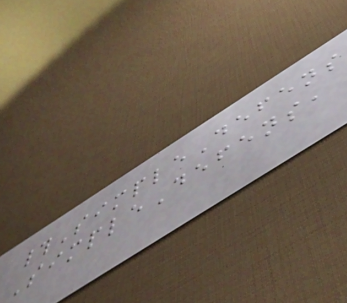#SimpleDefens
SimpleDefens,
